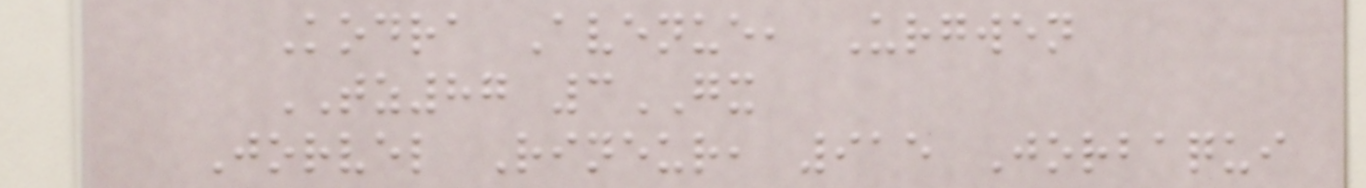Kodra Avenue, Urgwen
TZ87 3GX
Jorvel Rineur, 915 Jorbaqui
